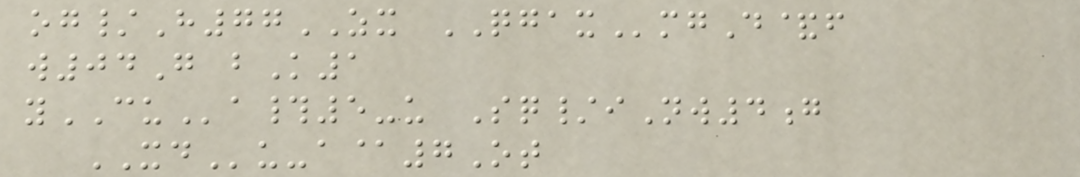og/H77ZX QGAXmgD&f
w04G bK1
yCUa#5-u Sq/iNw4g
XDu-a@7Ot
